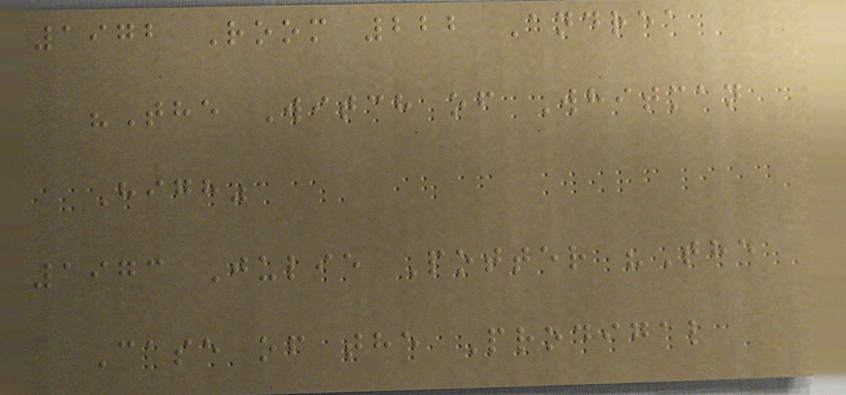1972 Room 222 Andrea
"The Witch of Whitman
High"
1973 Julie Potter "The
Case of the Prodigal
